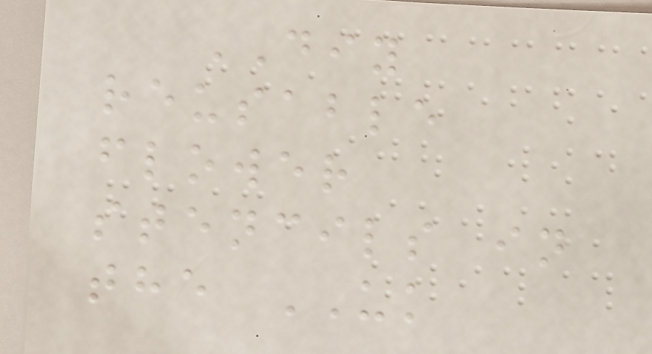DIY
reusable
flower
stencils in
the UK
